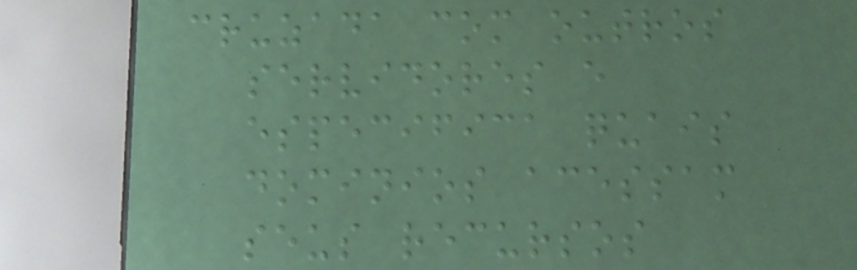cruzada com outros
servidores e
especifica quais
dominios acessam
seus recursos
